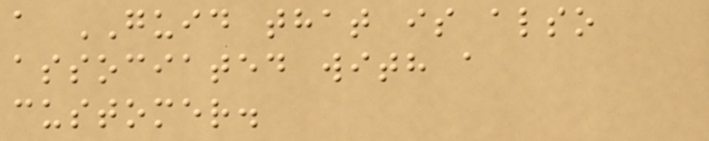a GUID that is also
associated with a
customer.
